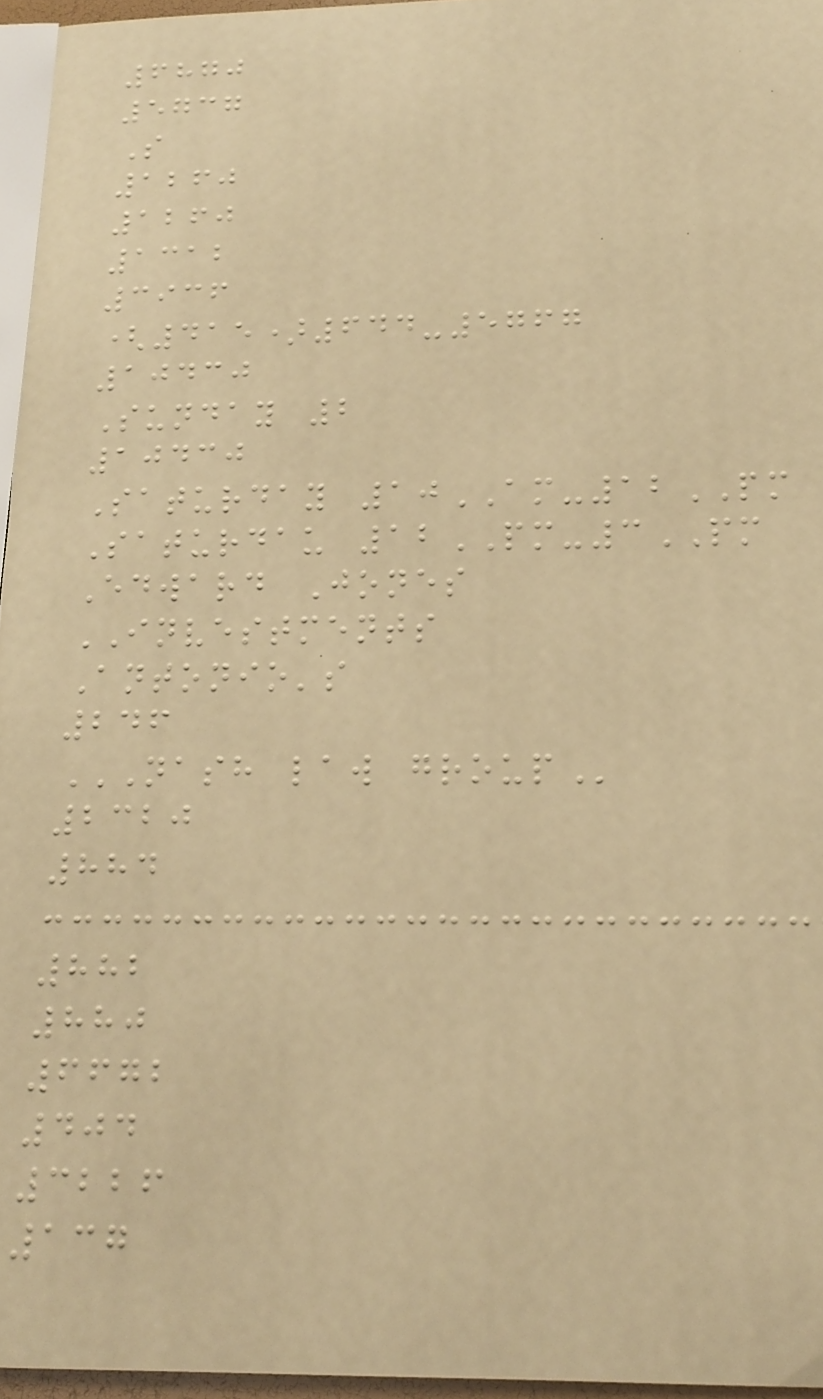6870
5737
S
1260
1260
1312
3936
(415)644-5767
10430
Sunday 2
10430
Saturday 10AM-12PM
Saturdau 12PM-3PM
Edward Jones
INVESTMENTS
Antonio's
246
NASH LAW GROUP
2320
884
882
880
6672
404
3226
137
